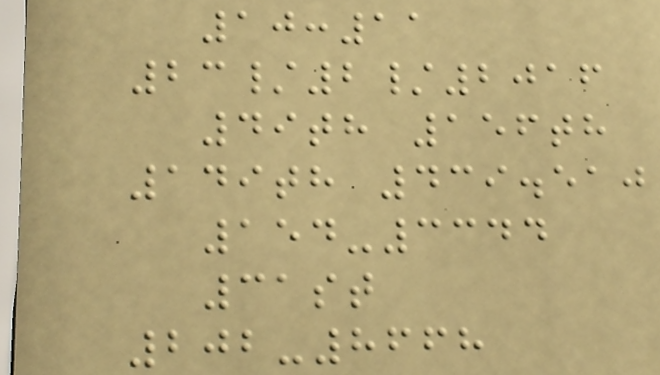10:11
23/2/2016
49th 156th
149th 439.510
154-3344
31st
202-8668
